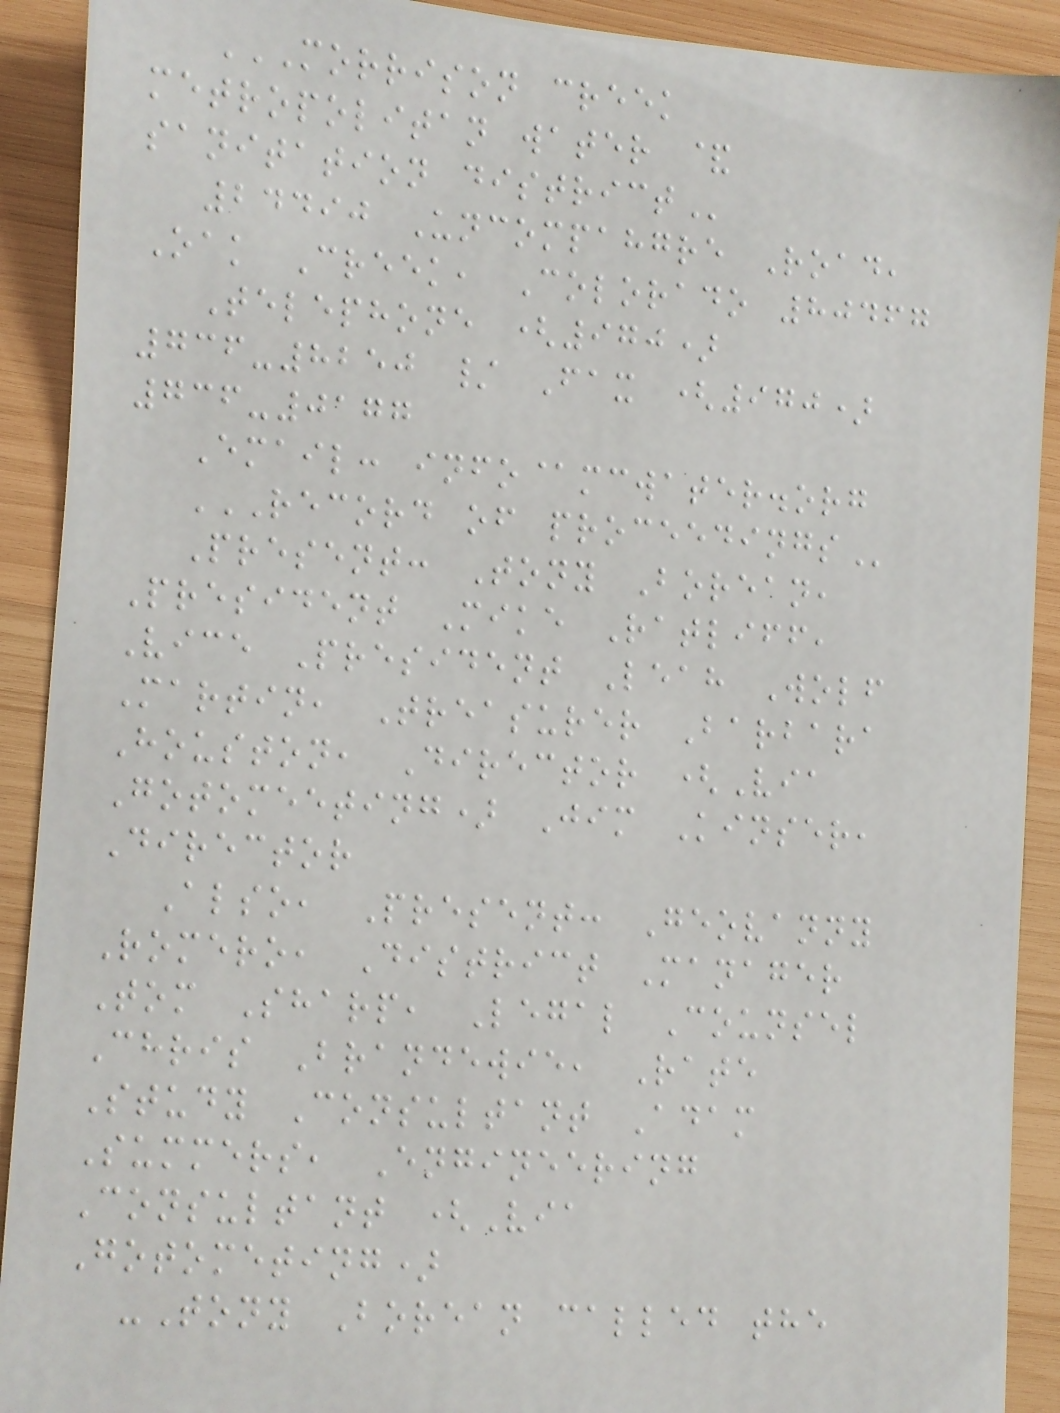MORRISON CREEK
METROPOLITAN WATER &
SANITATION DISTRICT
24490 Uncompahgre Road,
Oak Creek, Colorado 80467
Telephone (970)
736-8250 / Fax (970)
736-0177
Email: info@mcwater.org
RECORD OF PROCEEDINGS
Present: Tony Borean,
President Mike Ratliff,
Vice President Leah Wolf
Martin, Treasurer Barbara
Houston, Director (Via
Gotomeeting) Jim Kinser,
Director
Also, Present: Geovanny
Romero, District Manager
Tom Sharp, Legal Counsel
Chris Brandewie, Rate
Study Consultant Adam
Summers, Engineering
Consultant (Via
Gotometing)
-Tony Borean called the
